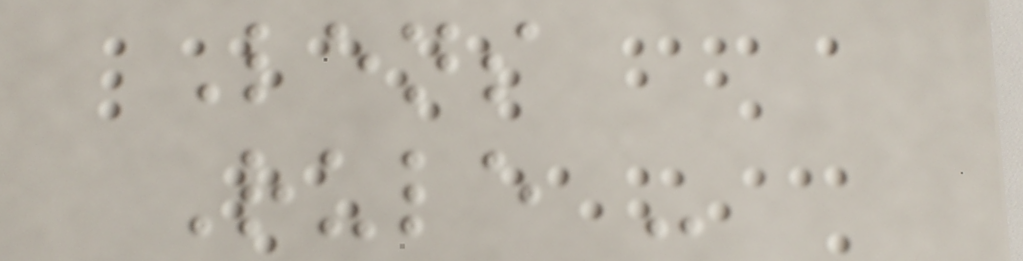Lens
Rule -
